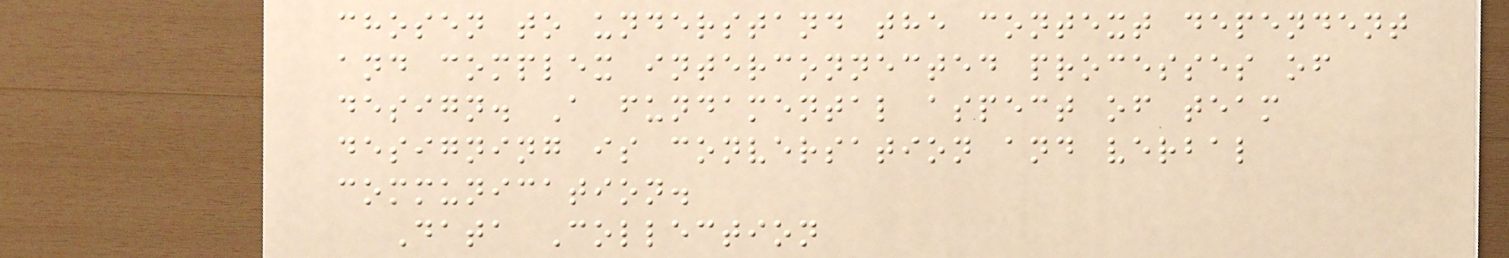chosen to understand the context dependent
and complex interconnected processes of
design. A fundamental aspect of team
designing is conversation and verbal
communication.
Data Collection
